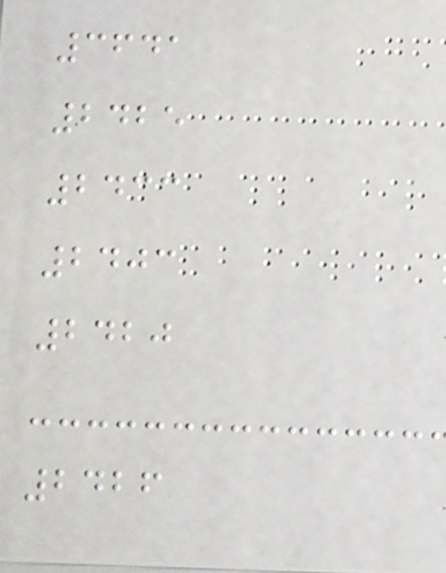3641
2425
2433
2403
2420
2426
